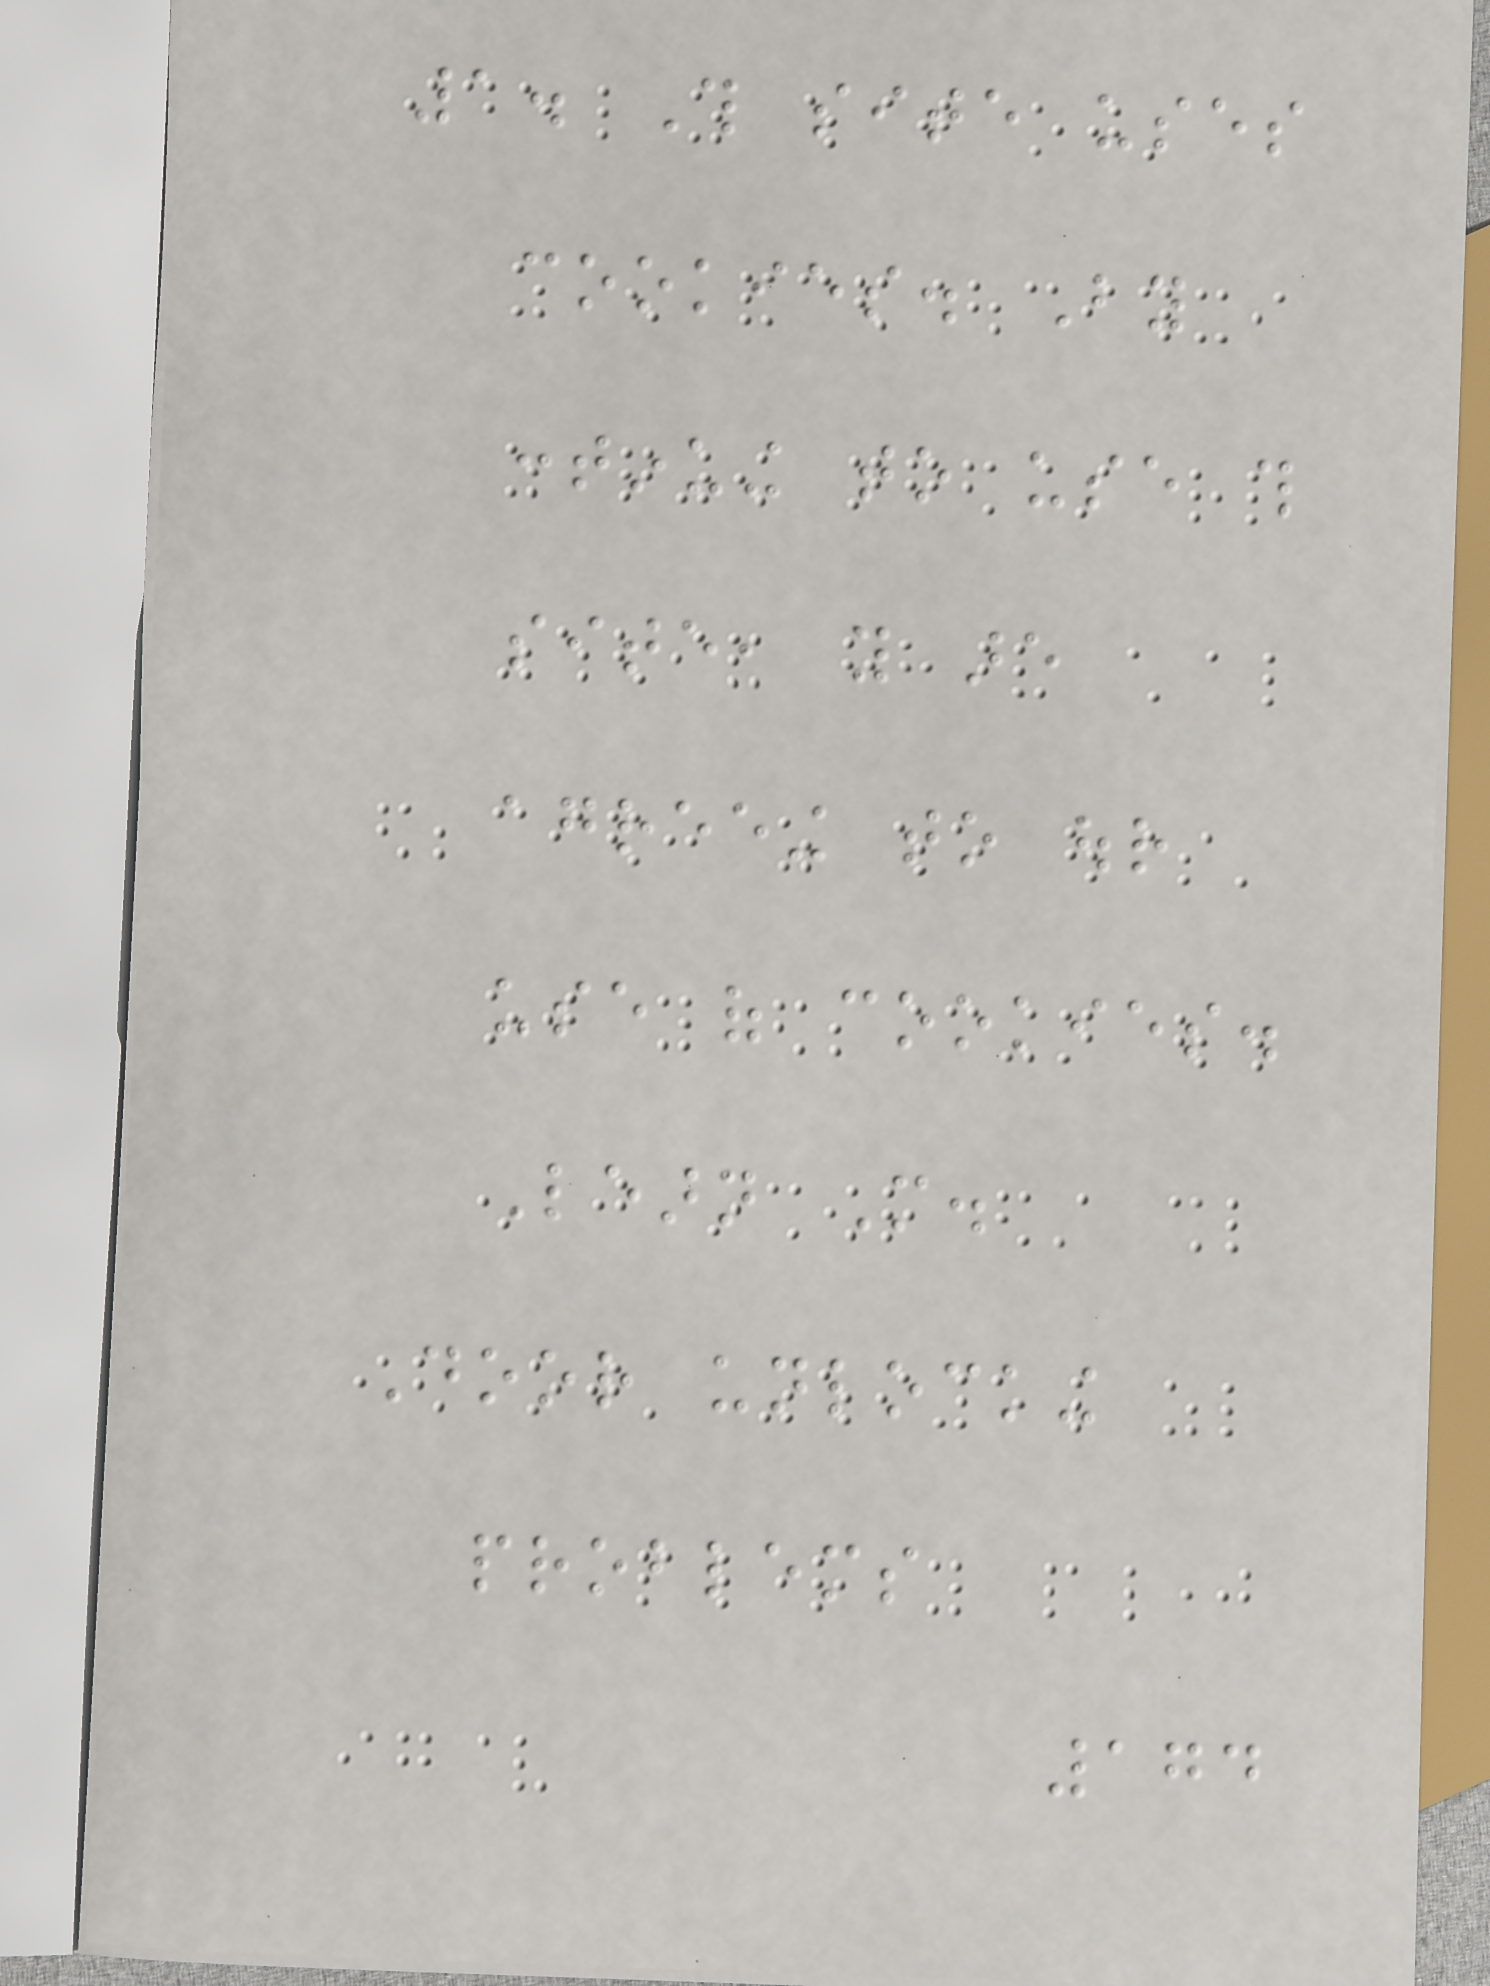1. This site uses
cookies. By
continuing to use this
site, you are
agreeing to our
use of cookies.
Learn More.
Door unlocking
problems
174
